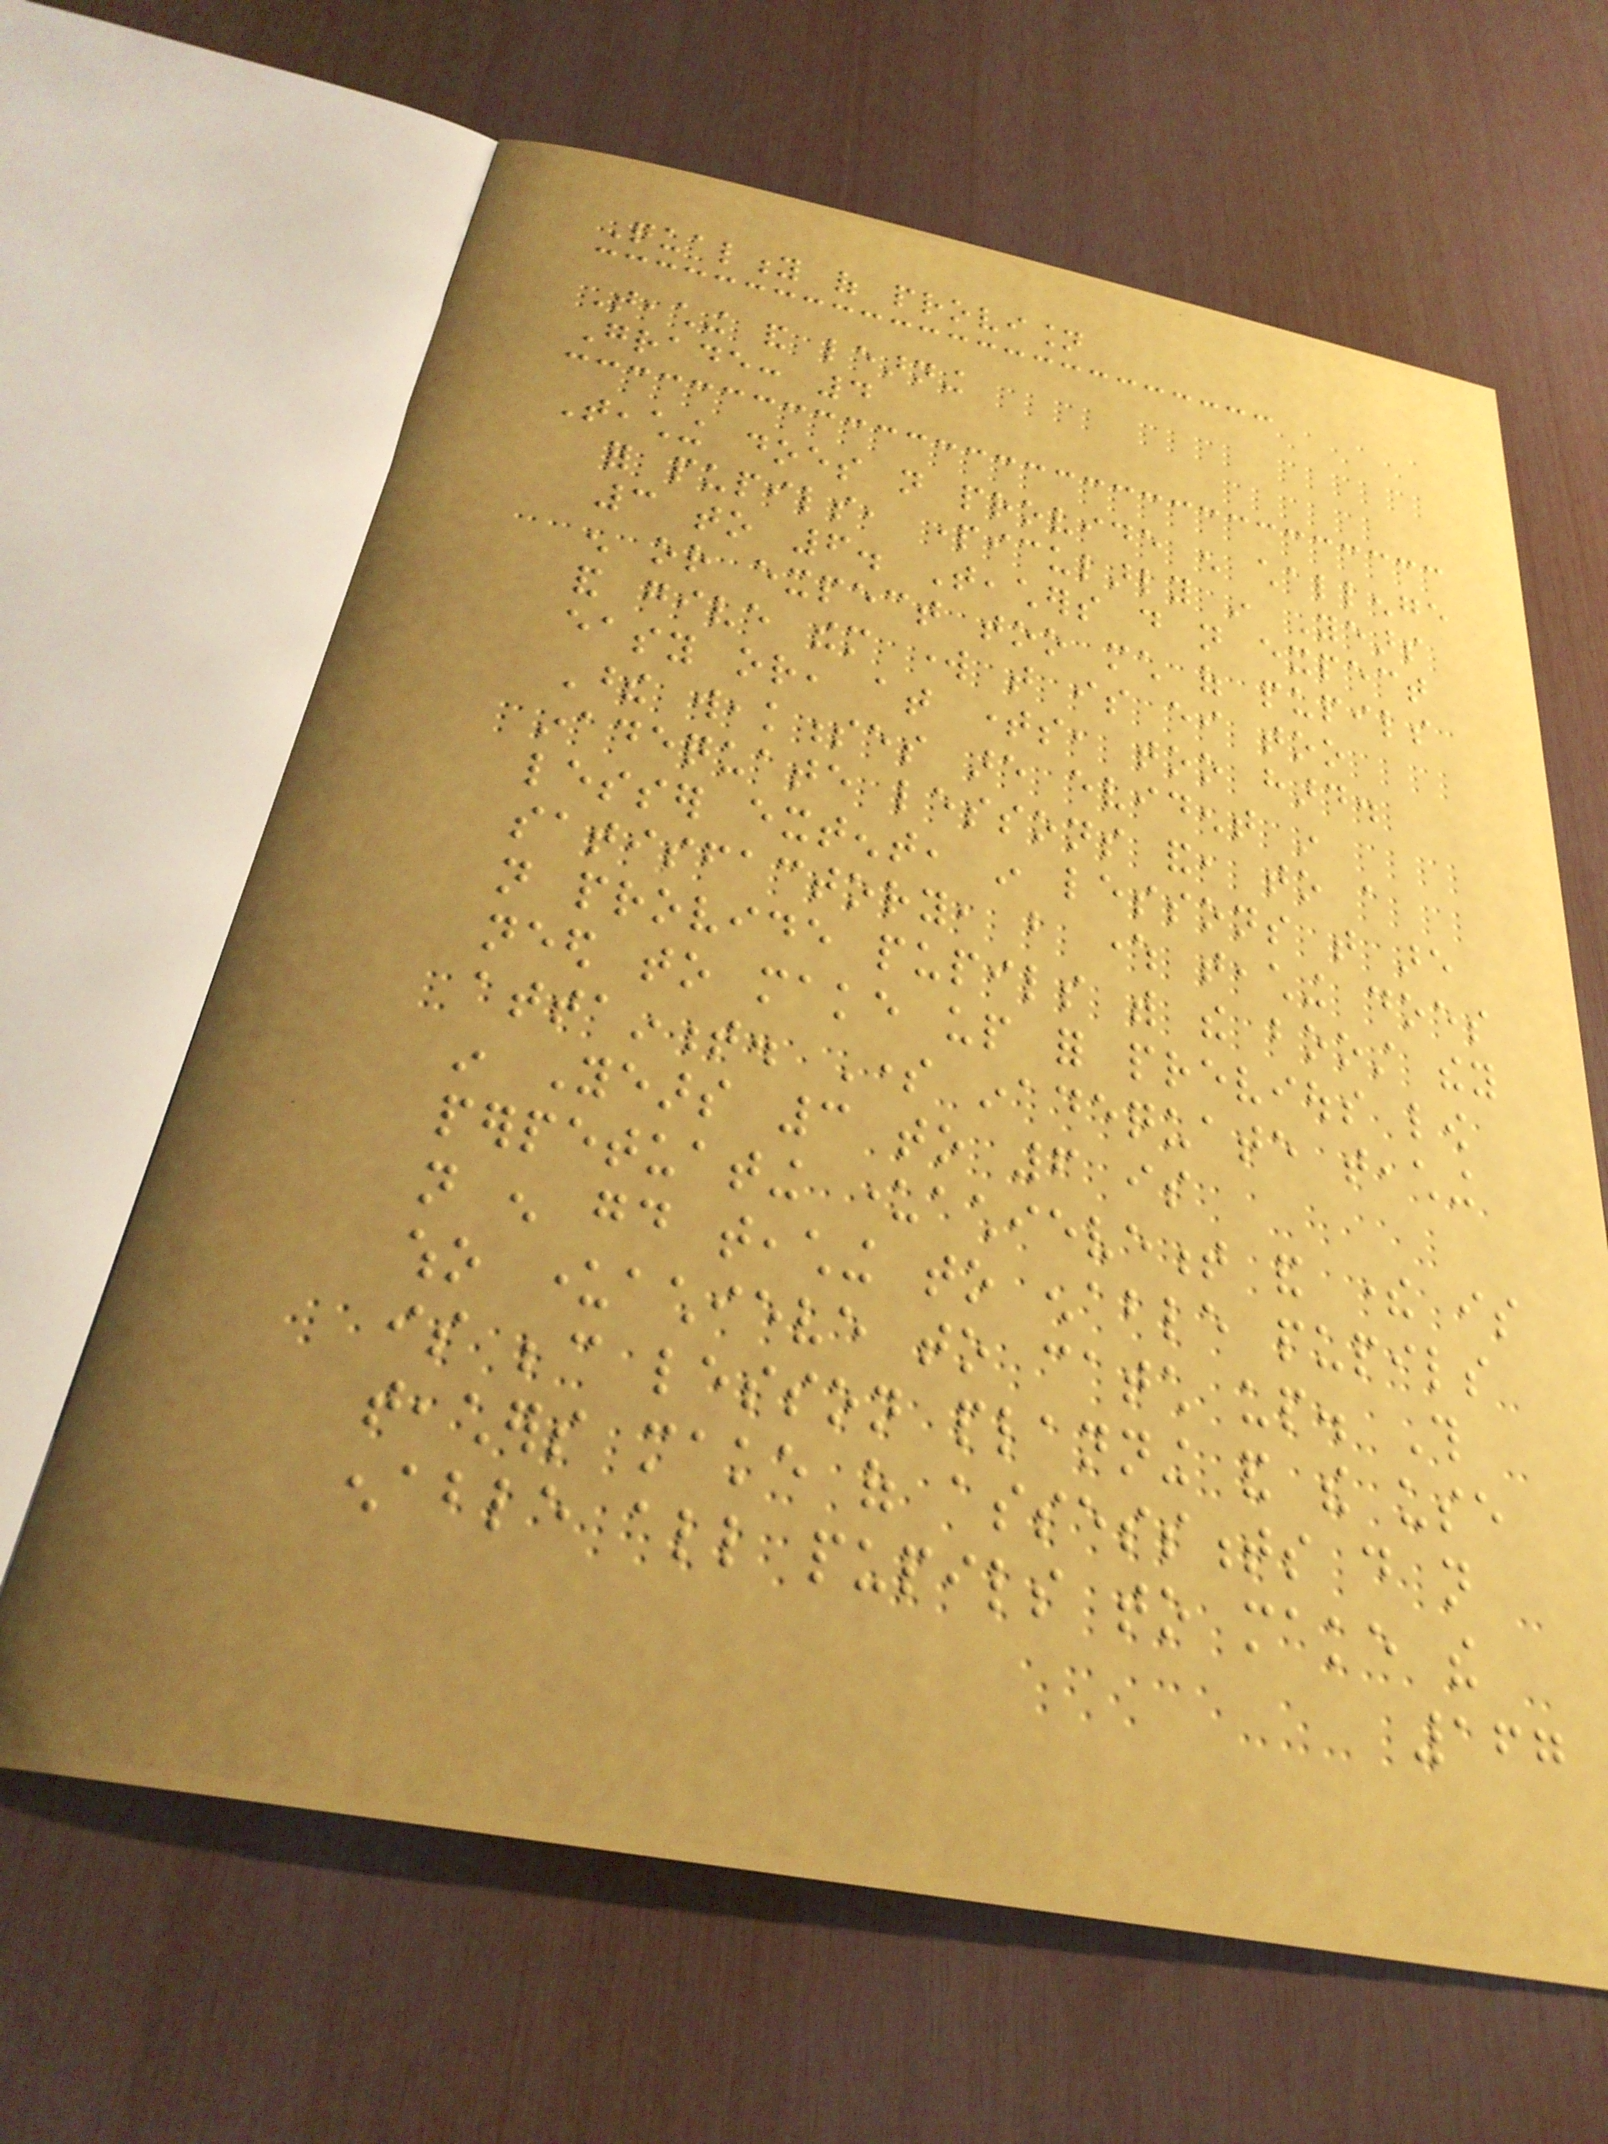Quality of provision
Teaching and learning
Grade: 4
Teaching does not provide enough challenge
for pupils, particularly in Years
3 to 6. Teachers do not expect
enough or expect too much of pupils
and give them work that is either too
easy or, at times, too hard.
These weaknesses are evident in
inadequate lessons and, to a
lesser extent, in lessons that are
satisfactory, but where teaching does
not provide pupils with the boost they
need to make up for previous low
attainment. Some inadequate teaching
in Years 3 to 6 is
perpetuating underachievement and there is
not enough good teaching to enable pupils
who underachieve to catch up. This
is because lesson planning and the use
teachers make of assessments do not
enable all pupils to make the
167
